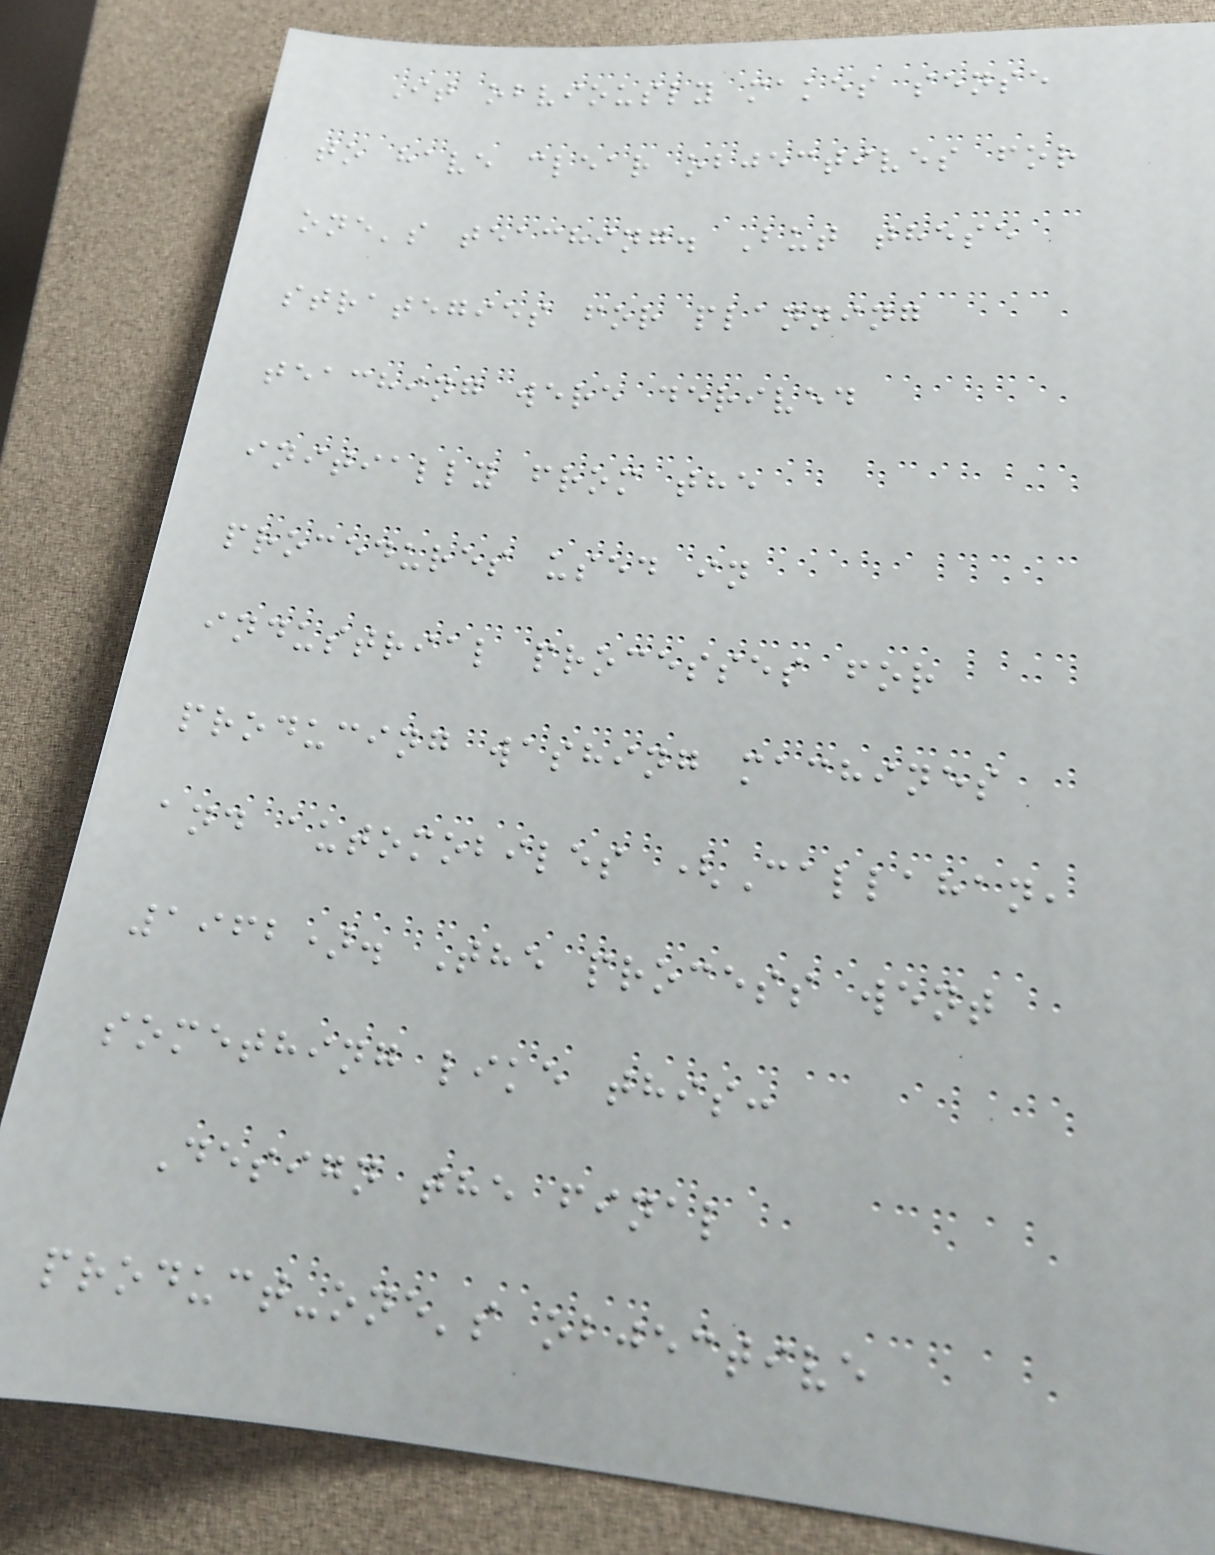It obviously makes sense
to have clear objectives for
one's teaching. But these
strategies for planning
teaching were derived
initially from the
procedures used in
industrial processes for
producing washing machines
and automobiles (Callahan,
1962). The process went
something like this:
Design the final
product-one's objective
